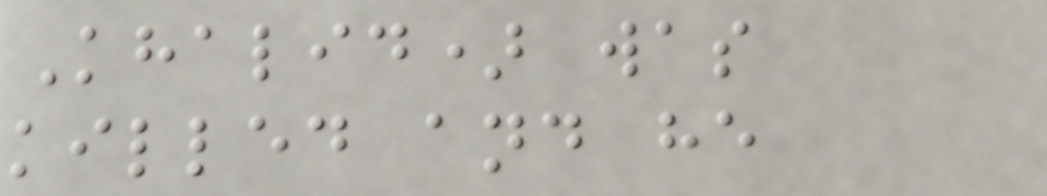Khalid) was
killed and he
